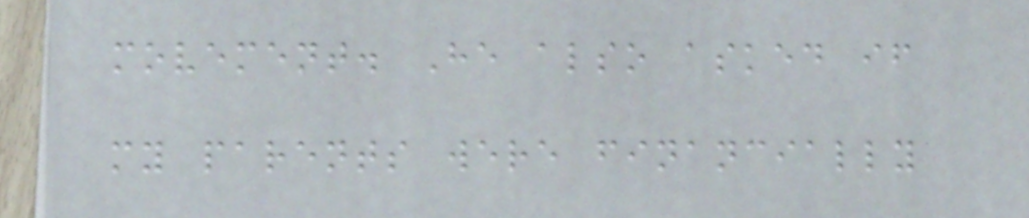movement. He also asked if
my parents were financially
